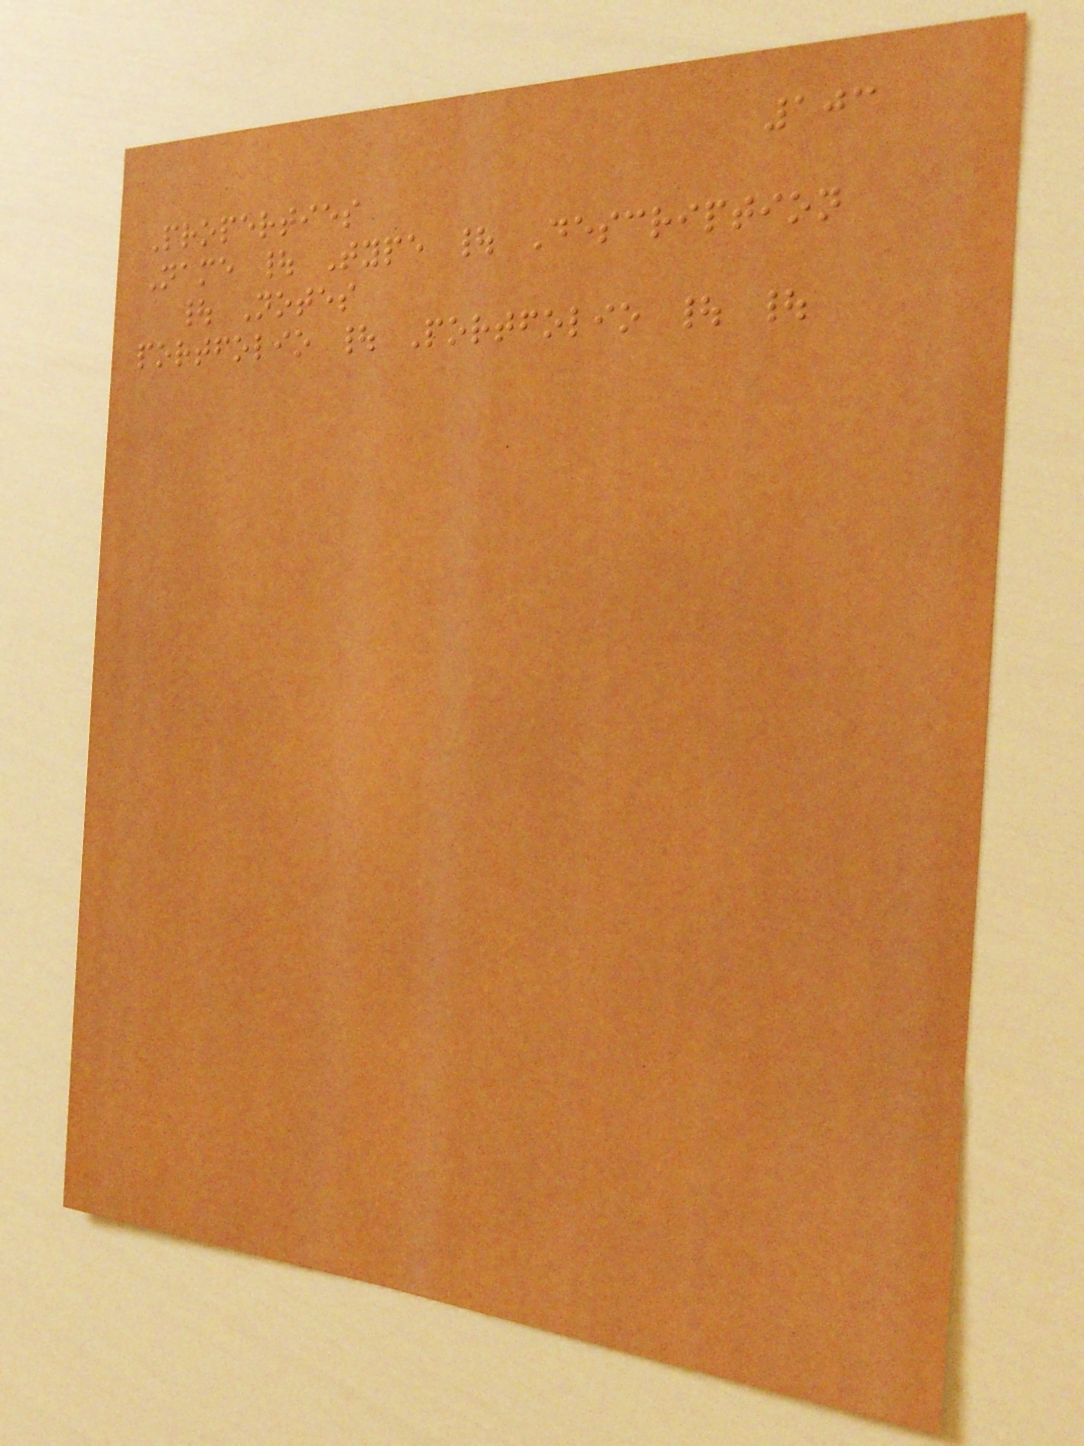103
Properties
Name | Type | Description
| Notes
portfolio | Portfolio | |
